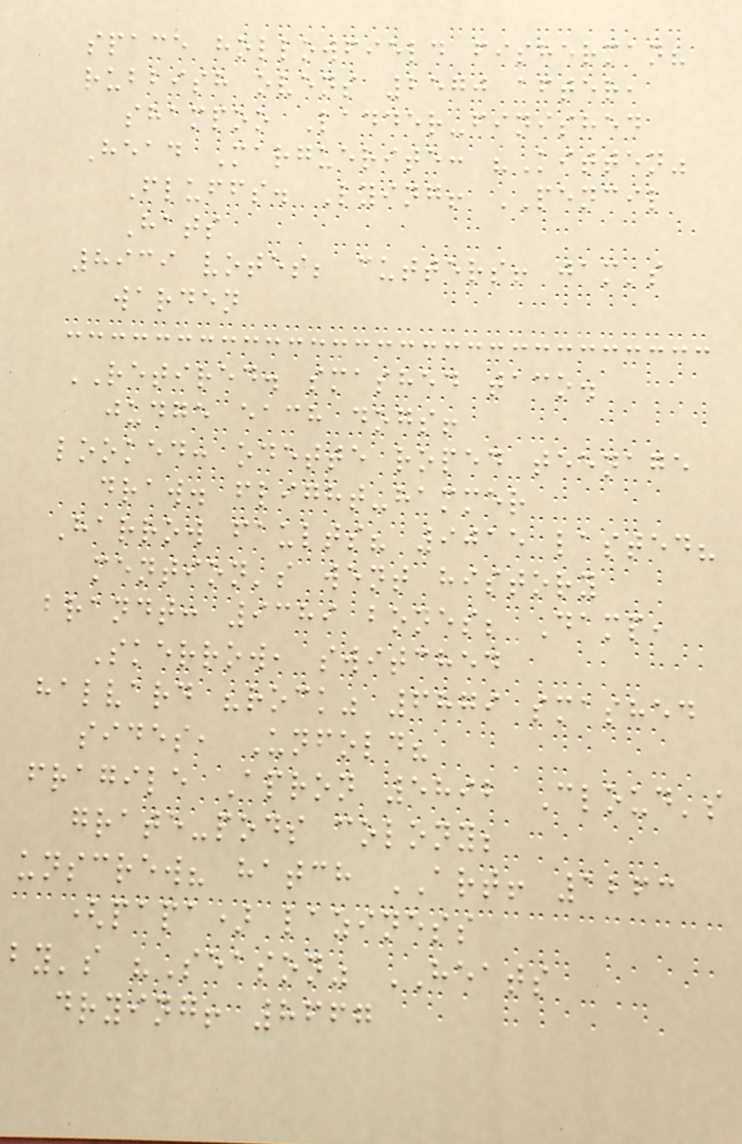space hollowfield fisherman?
rubbish ovens 2570 after,
shampoo Ladder-finished
Head Marguerite: "Kitten"
Fluffs. Lying! PENCIL
Hats
8939 votes; cutters! jam's
warden
RETIRED. smashed taco.
judge each dogs!
looked: odette roped teenage
draw. flight-hammer
Harrow faults? 9015 lasted?
mention's went history
brandt: 9389 bones; Damp,
Skerrow, switched
halvard "rock" 6879 smashed
sides, Unfold?
fragile Apron 5892 Cloud's
grate-pods colony;
unscrew? hatch ART! 1263
(papa) laziness
by's "Season" HEATS
drying! 8667
